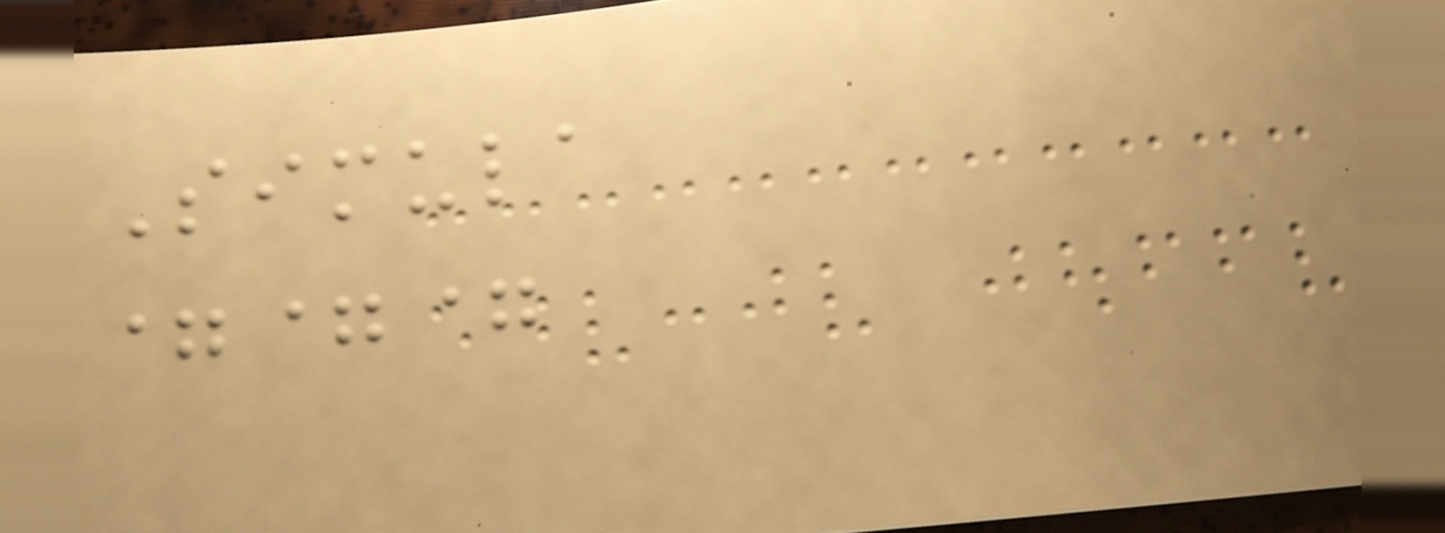Simula
===
